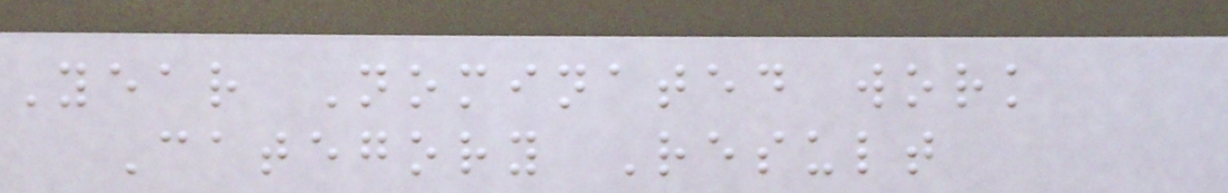Year Nominated work
Category Result
